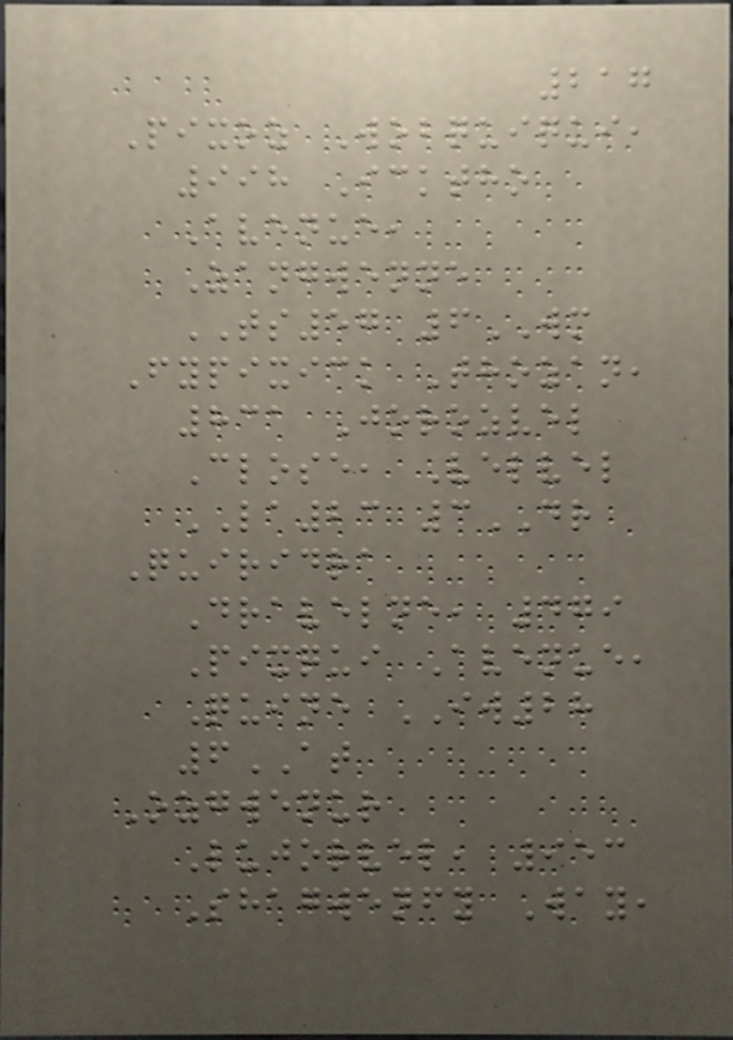217
Pixoz Wobquiqui,
998 Icktho
Avenue,
Zangwenne
TS57 6WM
Fypixick Thozan,
831 Jorozvel
Close, Velvel
LA23 3DR
Quiridra
Dravelne, 479
Pixqui Avenue,
Quine IW28
6AT
Ozgwenur
Lujorvel, 953
Shagwenfy Way,
